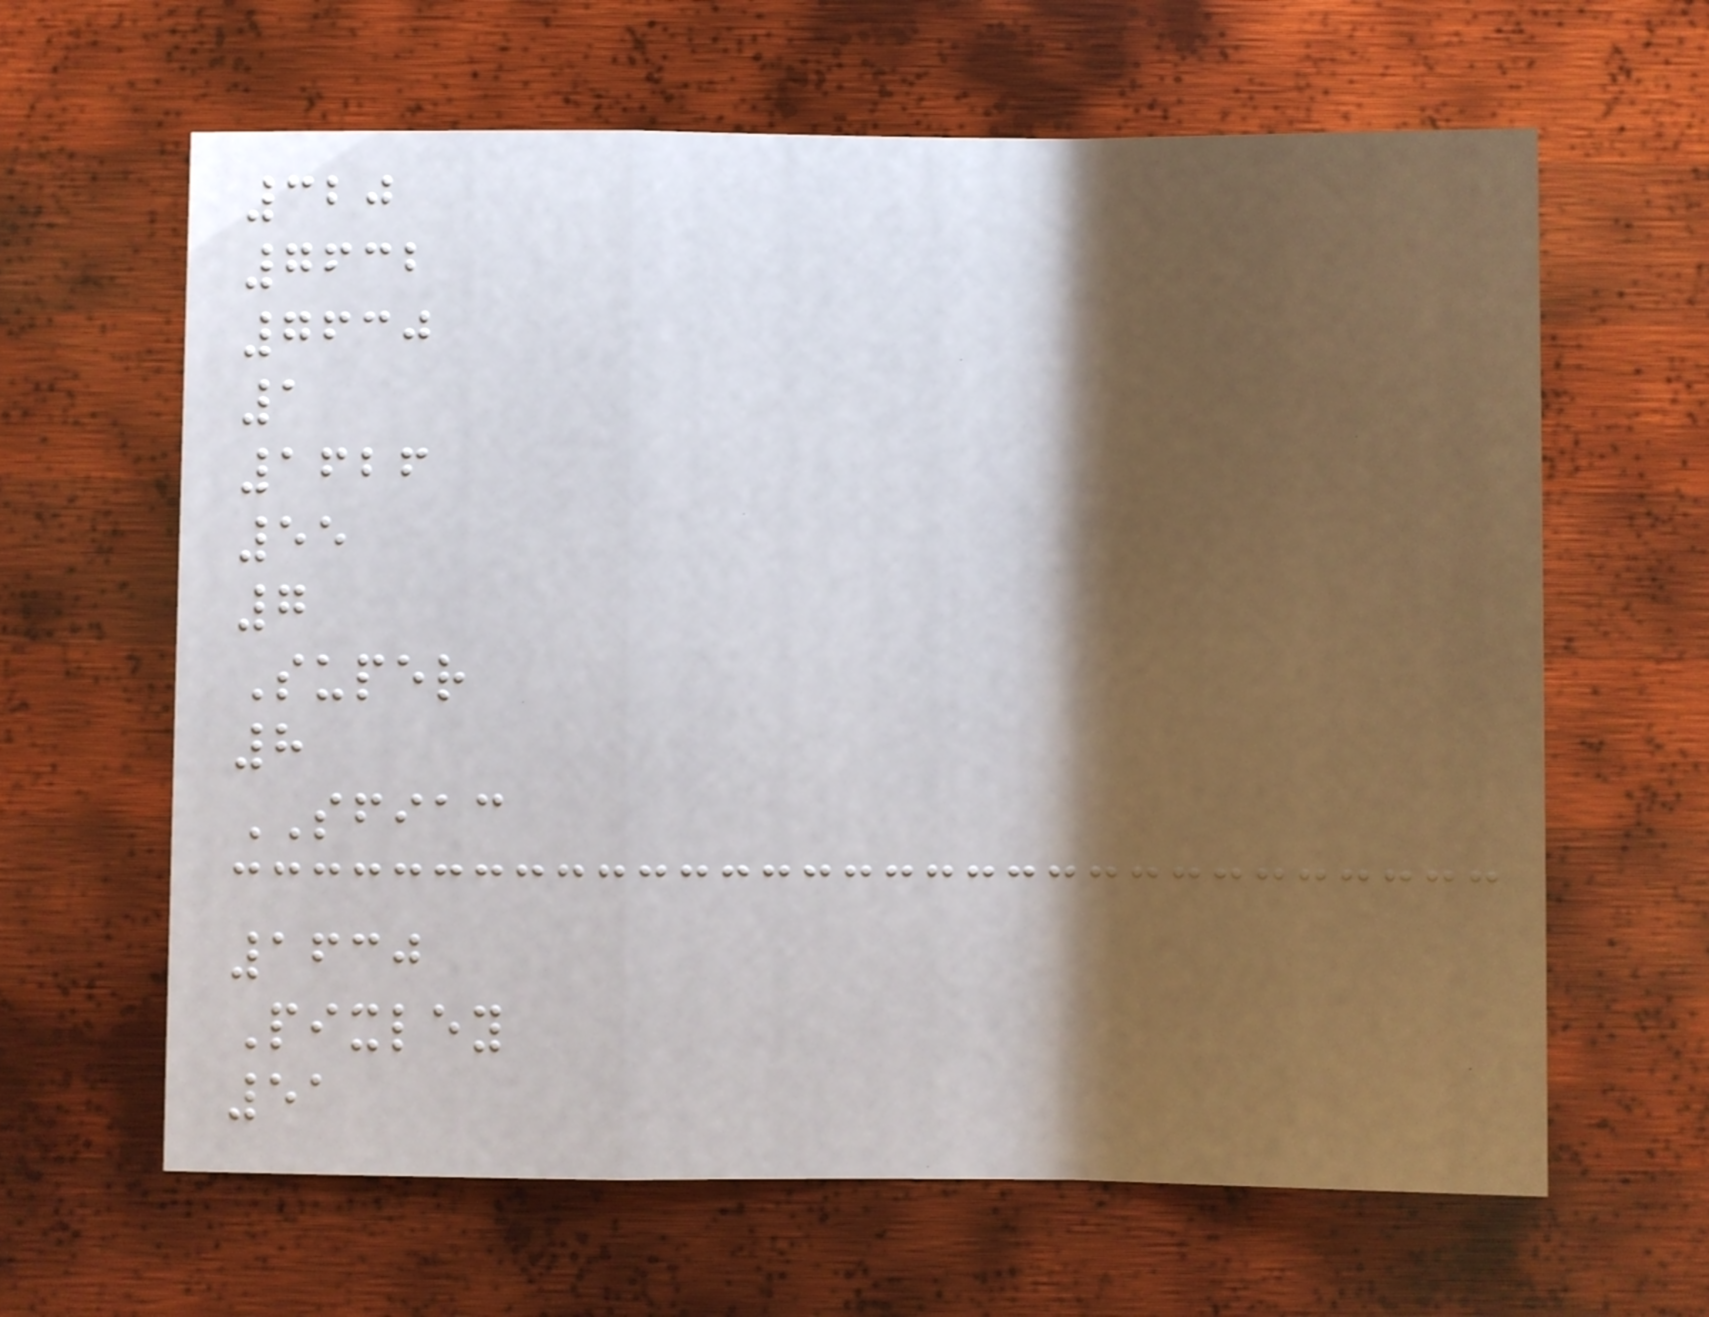320
7632
7630
1
1626
55
7
Super
8
SFIAC
1630
Pixley
51
